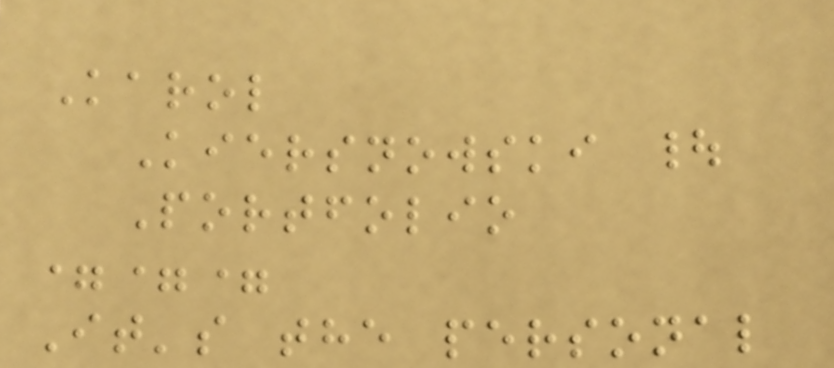Karol
Kiersnowski |
Portfolio
===
It's the personal
